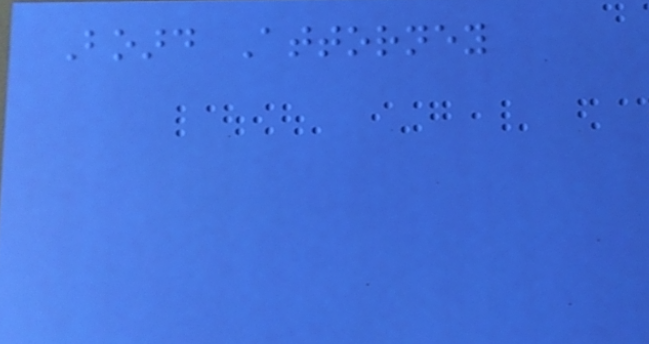Board Attorney
